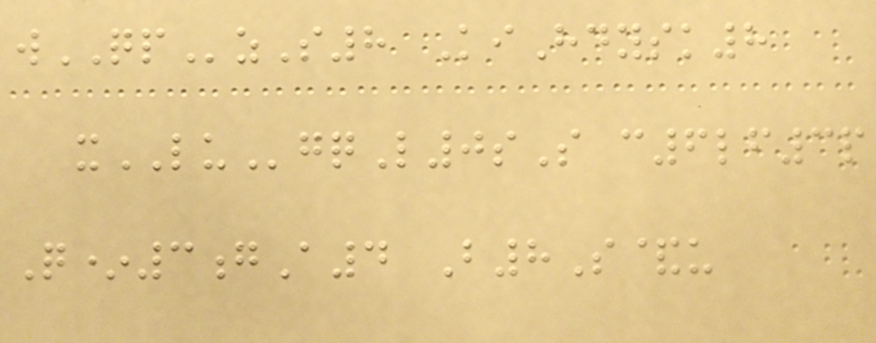wQPzS8 KiHdysk8
xLUgqL0sS c6lf3p
Q*3gA4 B8S&u
